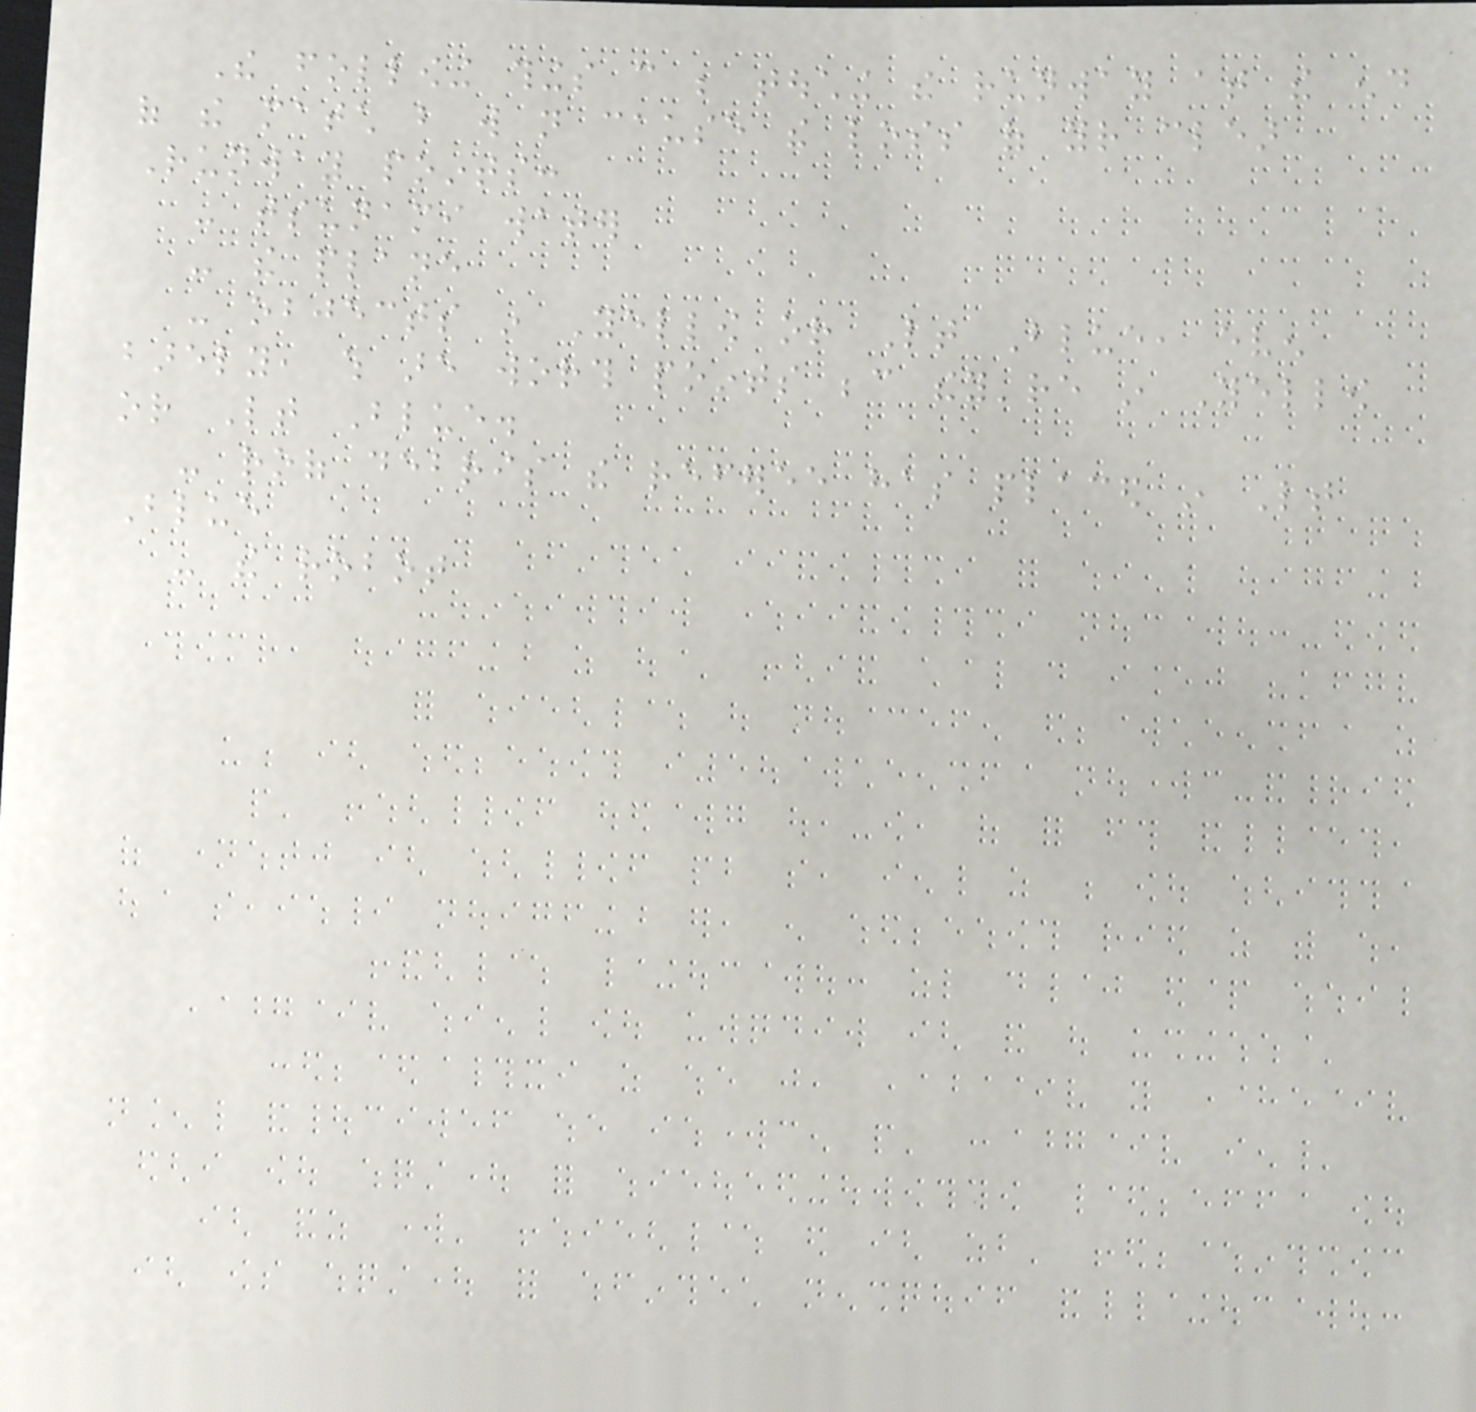The following things can be touching the runway at the end
of the match but will not cause the loss of your clear
Runway points:
- tsunami water
- the plane
- objects in Yellow or Lt Blue, even
barely, which are worth points because they're in Yellow
or Lt Blue.
- roof debris the referee has placed in Lt
Blue
- the robot
